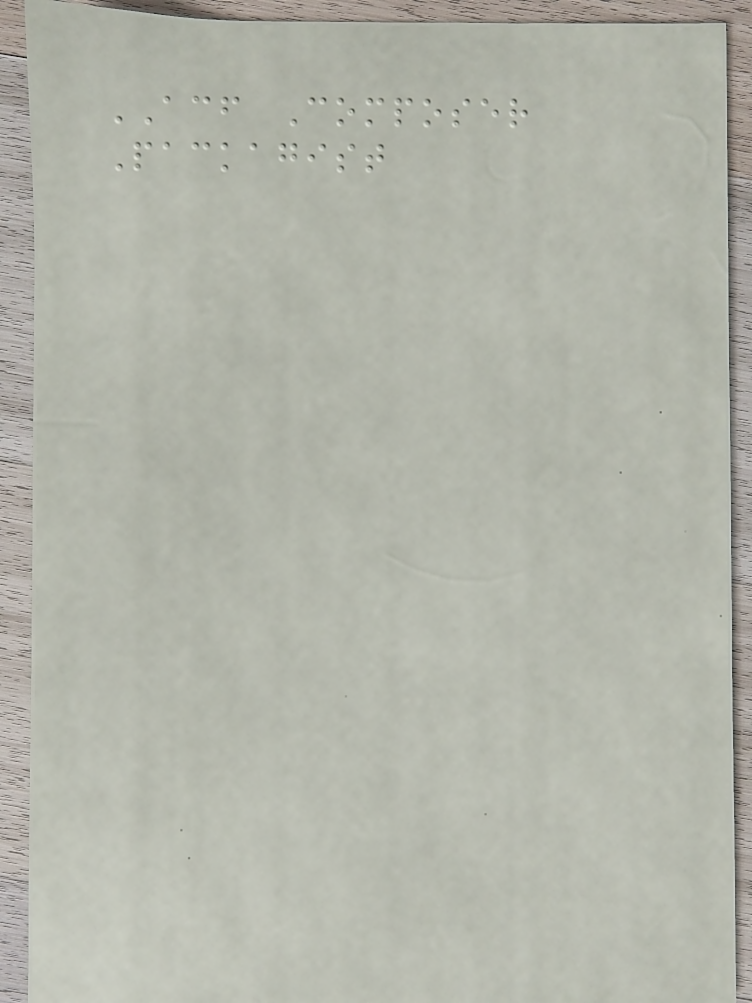ACF Composer
Packagist
